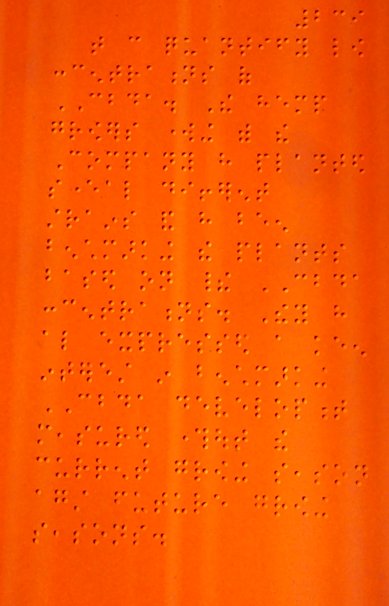239
that can quantify low
concentrations of
CBDA. The hemp
growers working with the
Company have planted
several different
strains and have been
benchmarking the plants
based on their CBDA
concentrations. They have
also expressed a keen
interest in benchmarking
CBDA development
measured throughout the
current growing season
against future growing
seasons.
